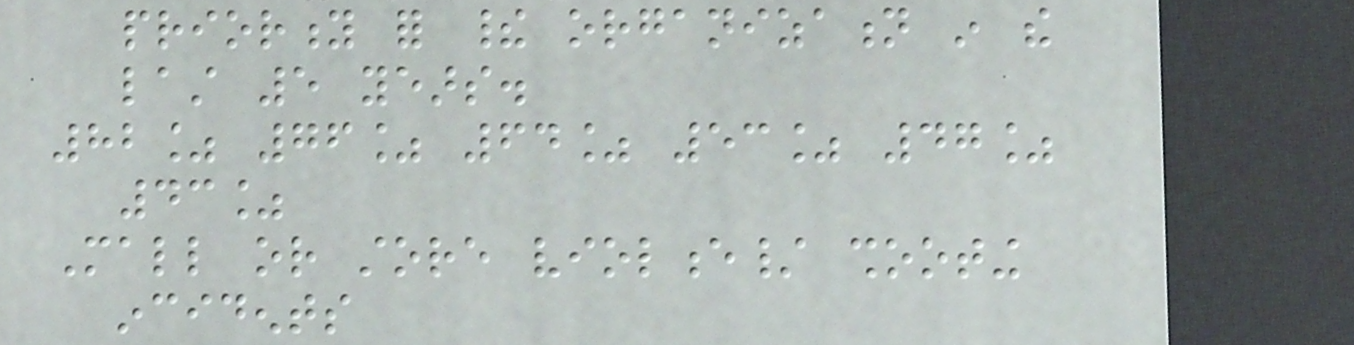priority for their organization in the
last 5 years.
82% 76% 64% 53% 47%
43%
Mall or store violence/ shooting
incidents
